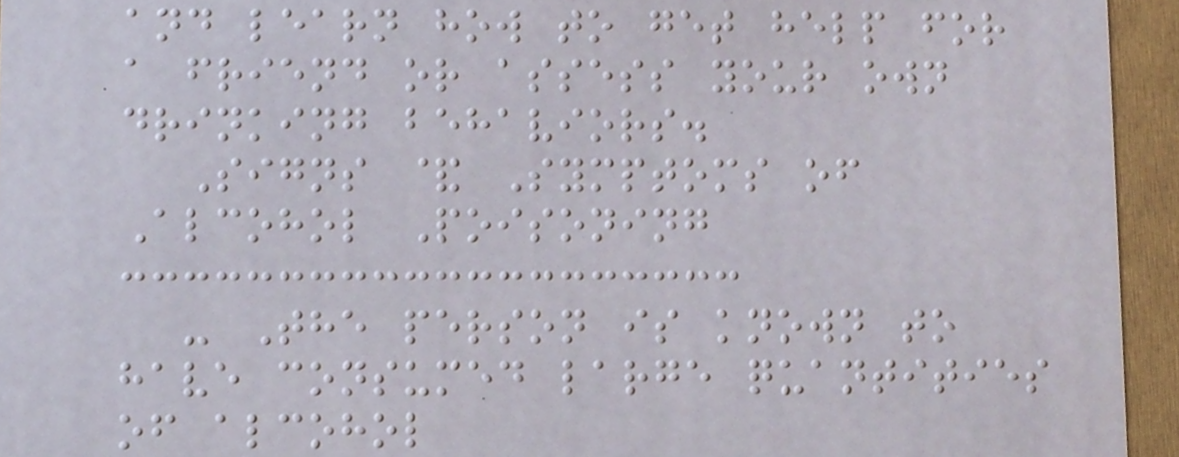and learn how to get help for
a friend or assess your own
drinking behaviors.
Signs & Symptoms of
Alcohol Poisoning
- The person is known to
have consumed large quantities
of alcohol
